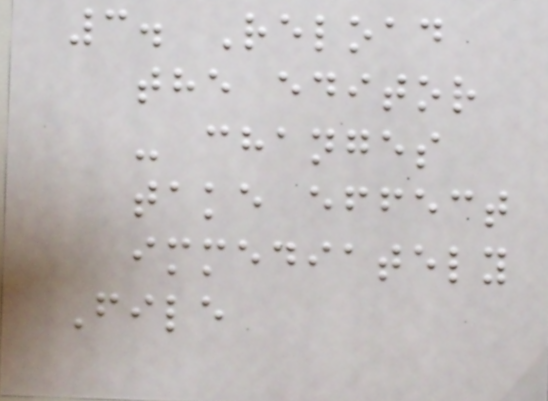3. Reload
the editor
- changes
take effect
immediately
File
